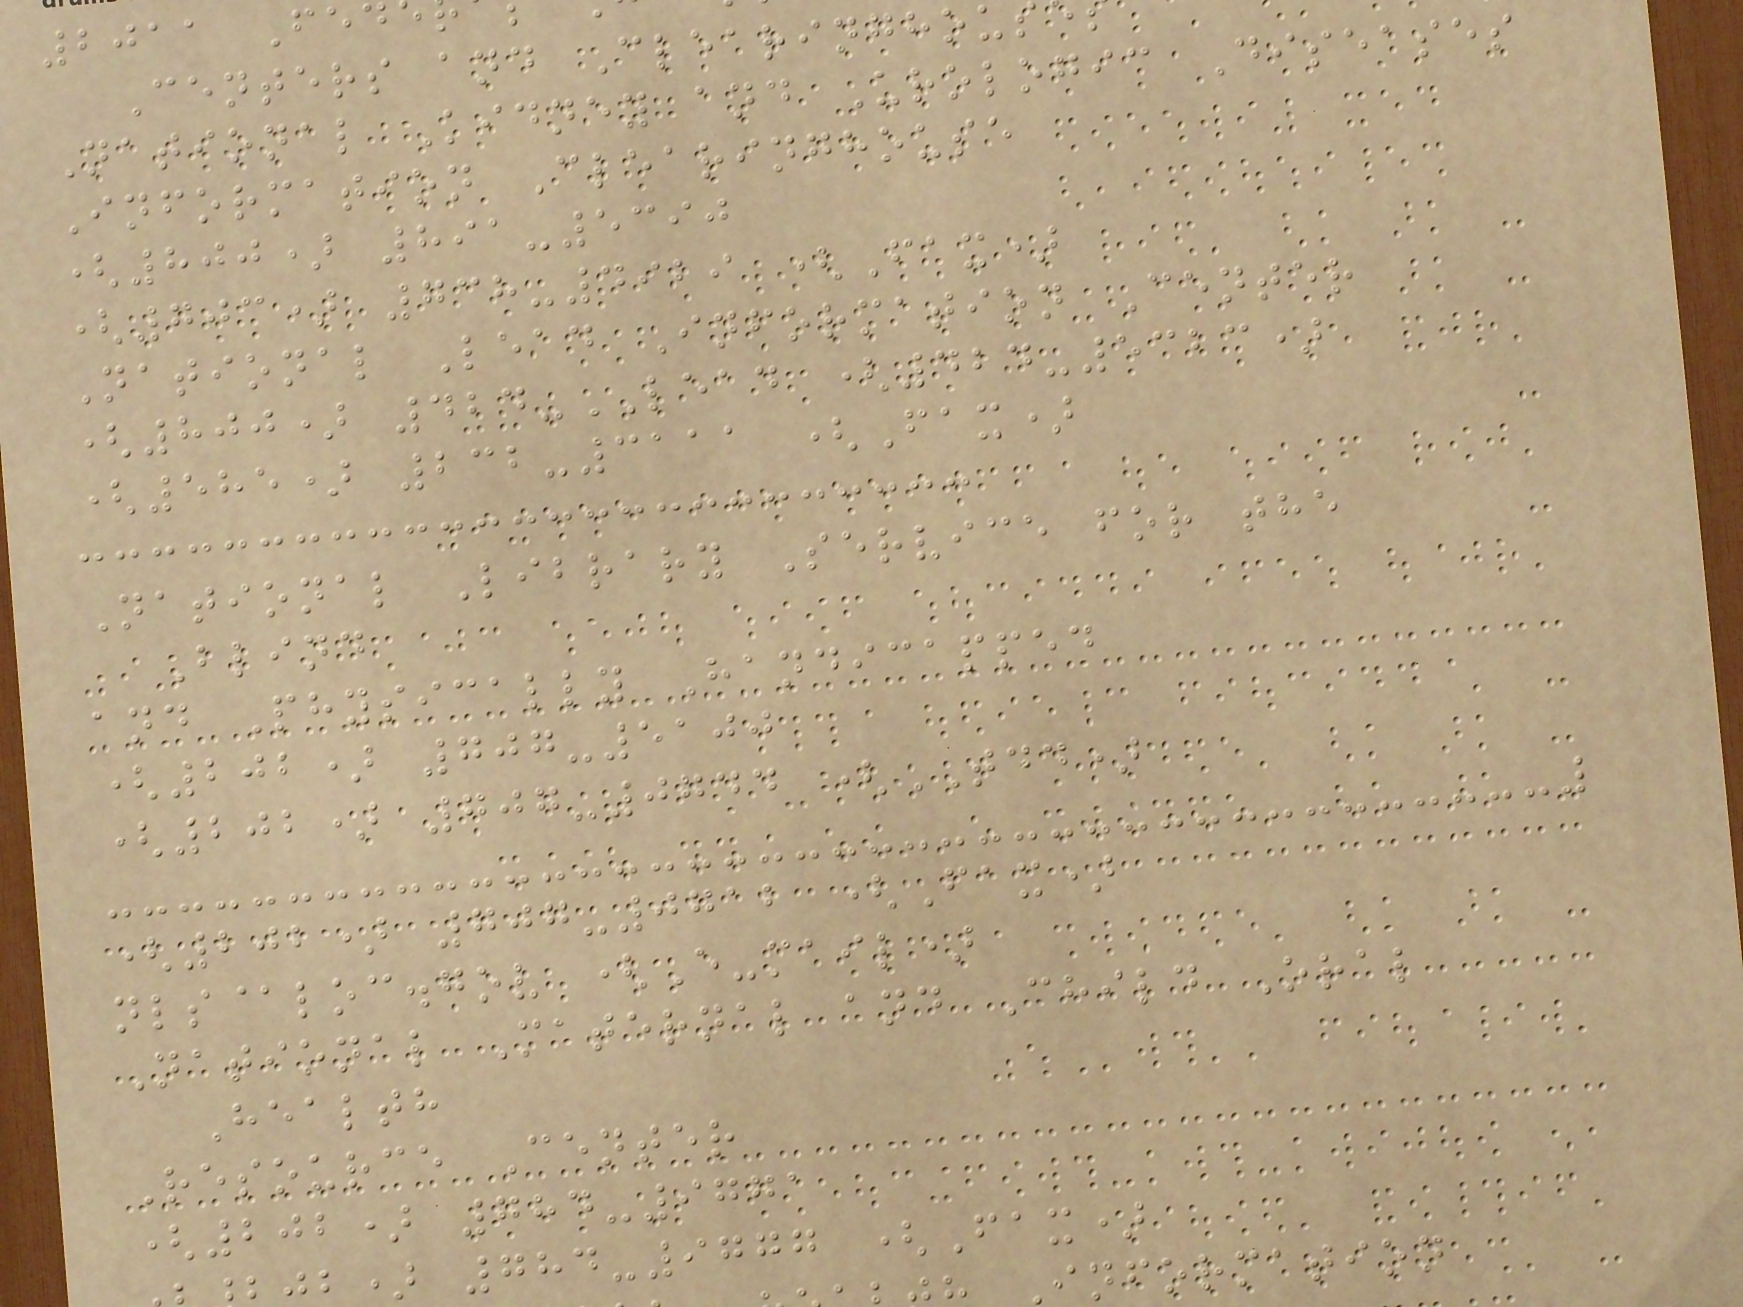2011 Fed
Centers and Clearinghou
National Kidney and Urologic Diseases
Information Clearinghouse
(800) 891-5390
(703) 738-4929 (Fax)
National Lead Information Center
(800) 424-LEAD (424-5323)
(585) 232-3111 (Fax)
National Library Service for the
Blind
and Physically Handicapped
(202) 707-5100
(202) 707-0744 (TDD)
(202) 707-0712 (Fax)
nls@loc.gov (E-mail)
National Maternal and Child Oral
Health
Resource Center
(202) 784-9771
) 784-9777 (Fax)
information
